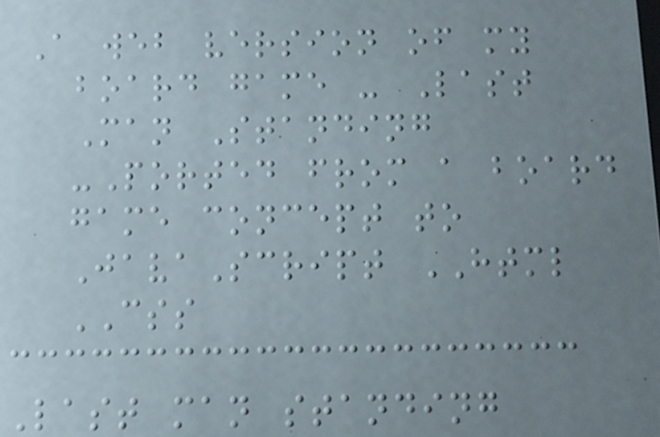A web version of my
board game - Last
Man Standing
-Ported from a board
game concept to
JavaScript HTML
CSS
Last man standing
